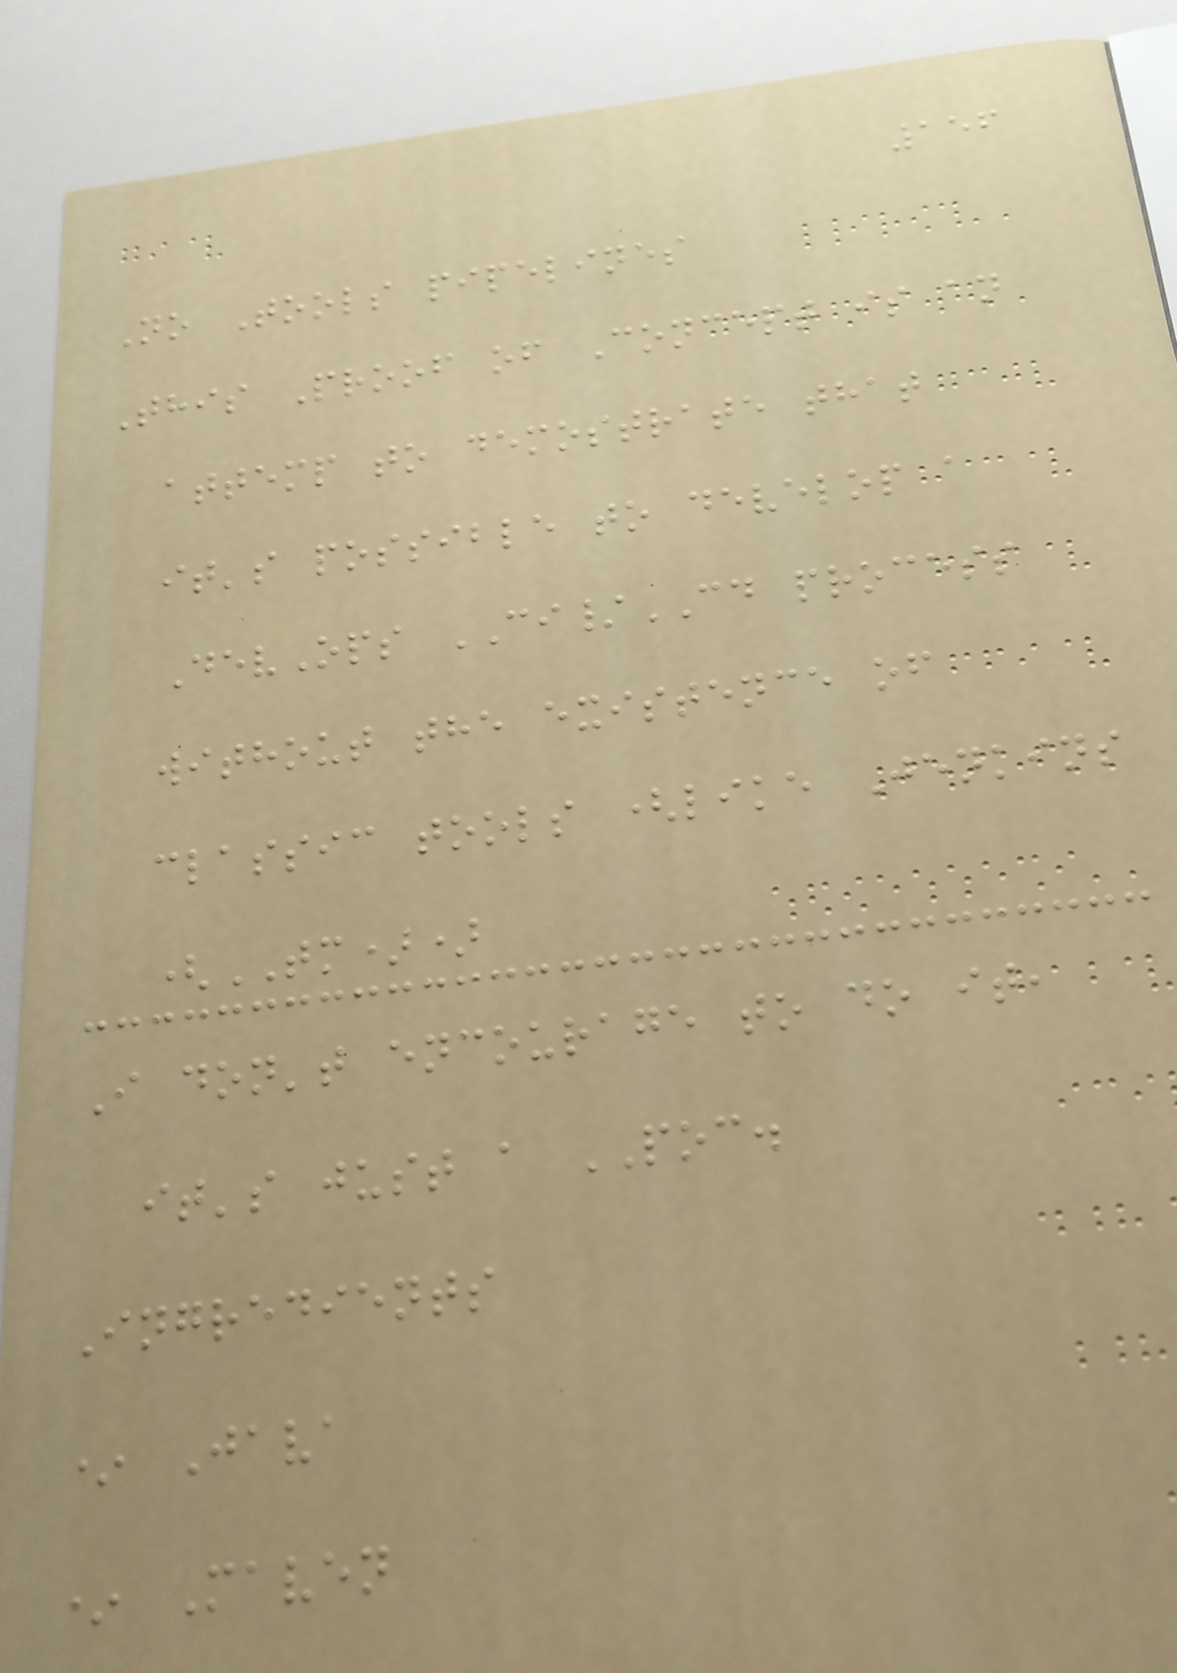156
No Tools pipelines
This Proof of Concept is an
attemp to demostrate that
it's possible to develop a
DevOps CI/CD process
without the existence of
classic tools (like Jenkins
(TM))
I don't encourage to do it,
it's just a POC.
Ingredients
* Java
* Maven
